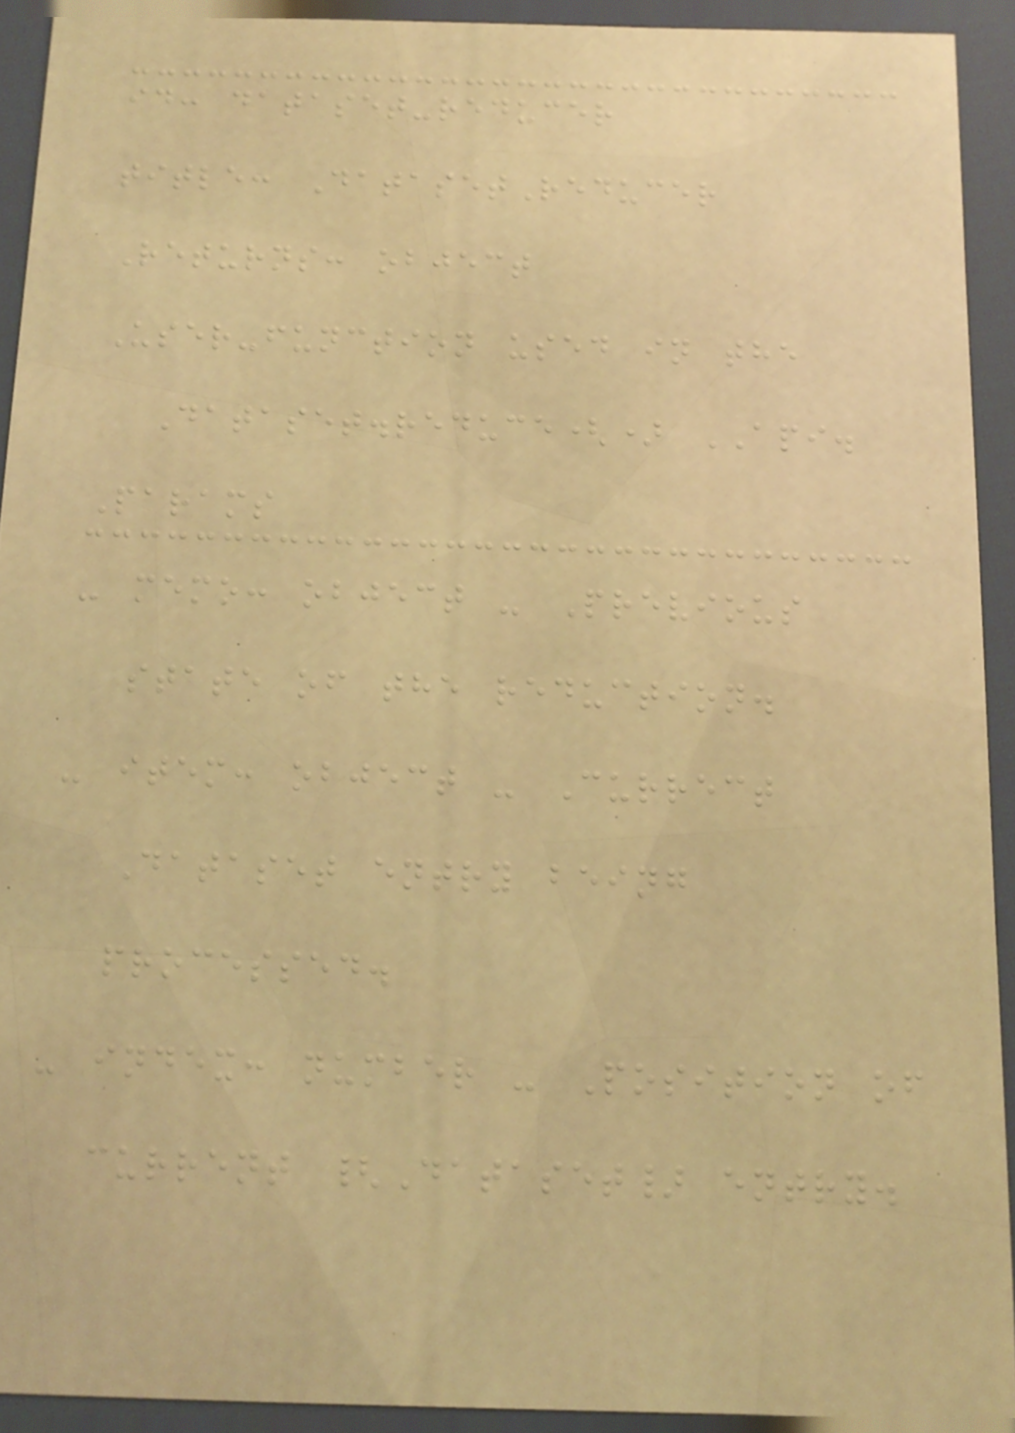id: dataset-reducer
title: DatasetReducer
Returns: object
User-function used in the
Dataset.reduce() API.
Params
- memo: object - Previous
state of the reduction.
- item: object - Currect
Dataset entry being
processed.
- index: number - Position of
current {Dataset} entry.
